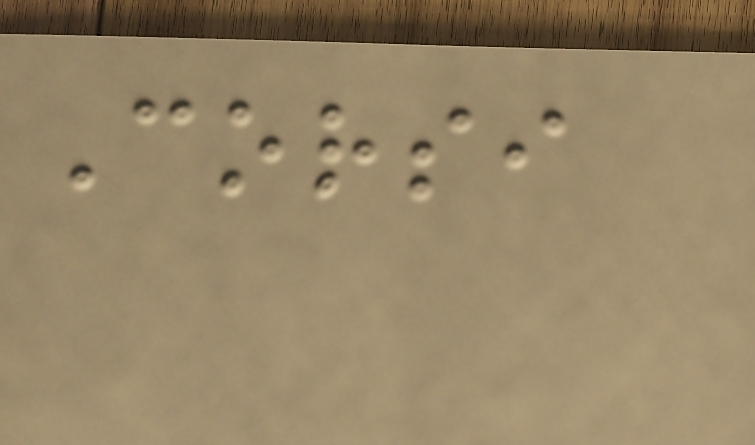Corsi
